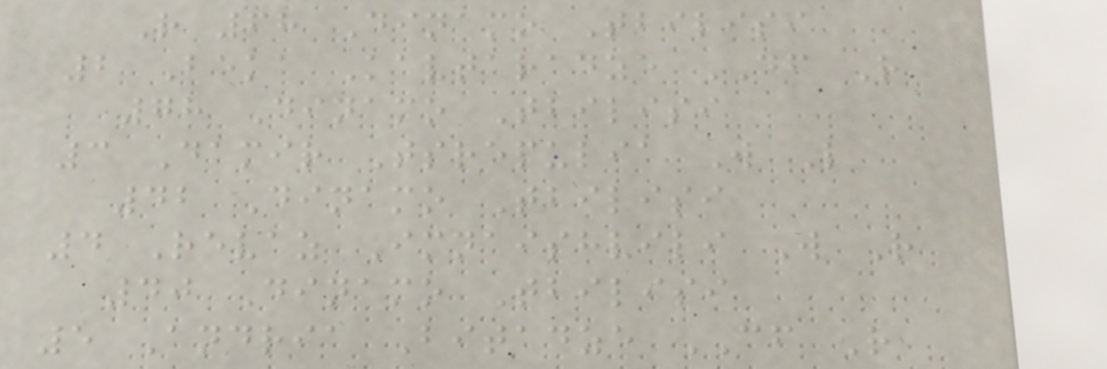R 68 Dinamo Tbilisi
2 Beka Kavtaradze DF R
78 Dinamo Tbilisi
3 Damir Tsrepulia W L
42 Dinamo Tbilisi
4 Revaz Imnaishvili W R
40 Dinamo Tbilisi
5 Andria Bitadze CF R
